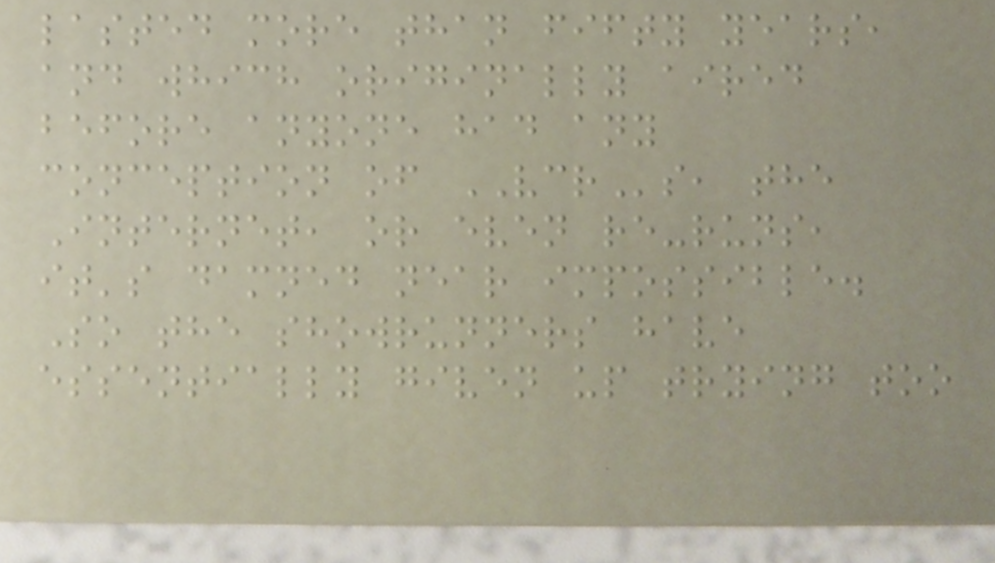lasted more than fifty years,
and which originally aired
before anyone had any
conception of VCRs, the
Internet, or even re-runs,
it's damned near impossible.
So the showrunners have
essentially given up trying too
